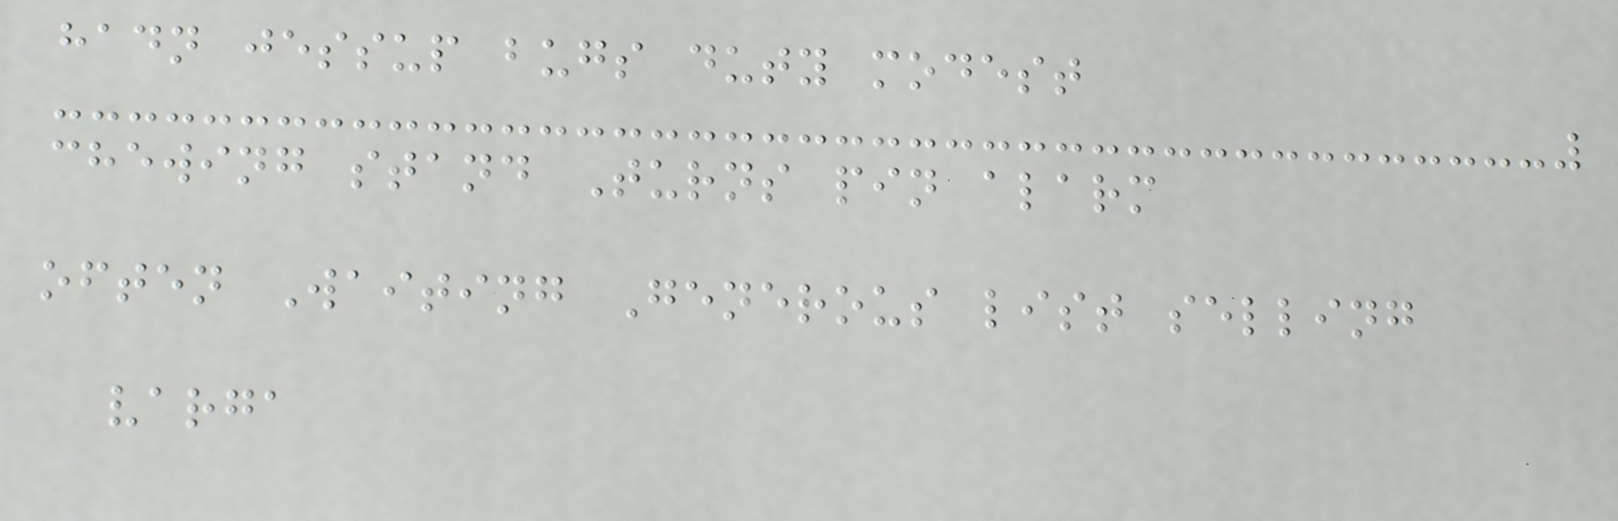hadn jessup bugs duty modest
chewing stand Turns pin alarm
often Waiting Generous list selling
varga
